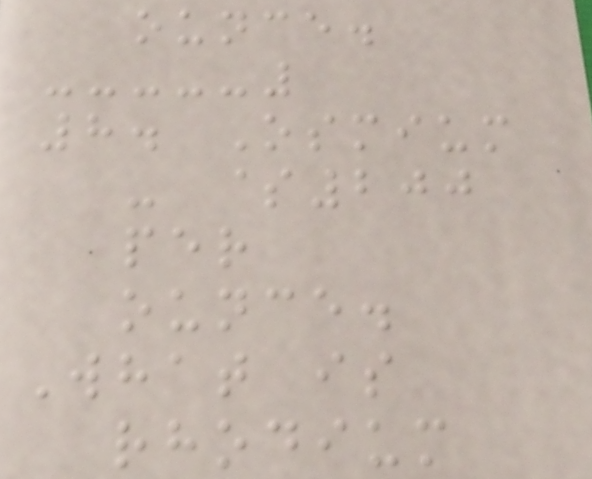ounce.
8. Osmium
- $200
per
ounce.
What is
rhodium
